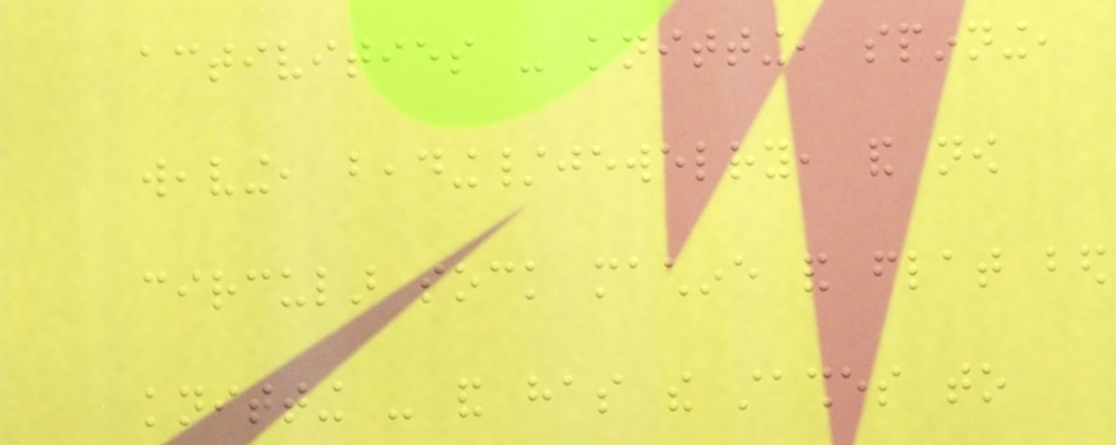activities - knitting, spinning,
weaving, beading/jewelry, and now
circular sock machine and flat bed
knitting - and has the stashes to
